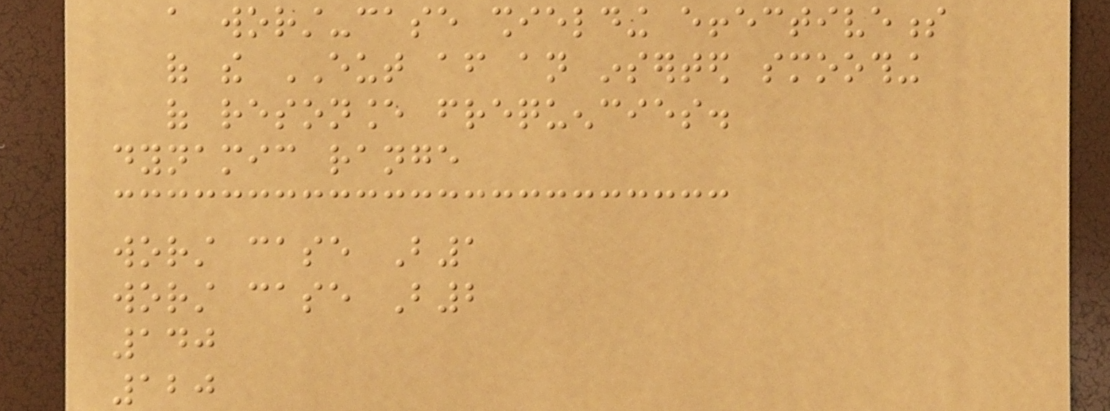a worst-case shielding effectiveness
of the EUT after an inserted smoothing
of resonance frequencies.
dynamic range
worst case B1
worst case B2
140
120
